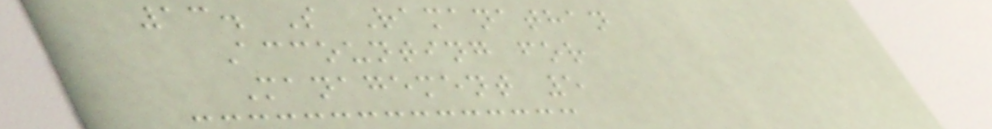13. S Ramanathan
Accounting for
Management 5
